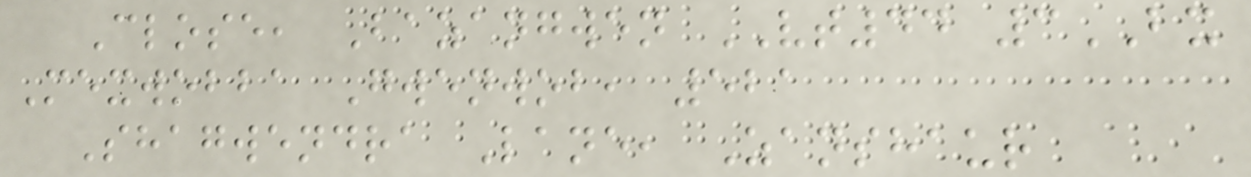Close, Bazangwen VT44 3BX
Mexwobba Gwenwob, 521
Shagwendra Lane, Zanshaur
